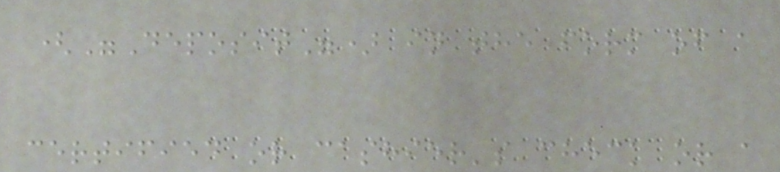("Deposit") in the form of a
certified or cashier's check or a
